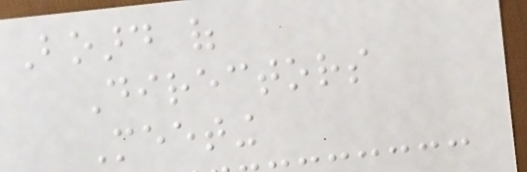Board of
Directors
Meeting
